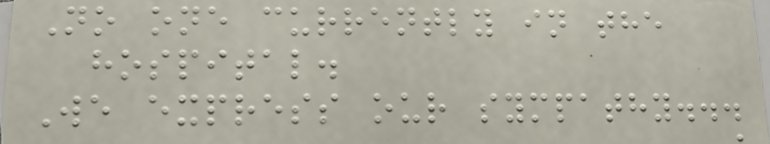No one currently in the
hospital.
We express our sympathy...
